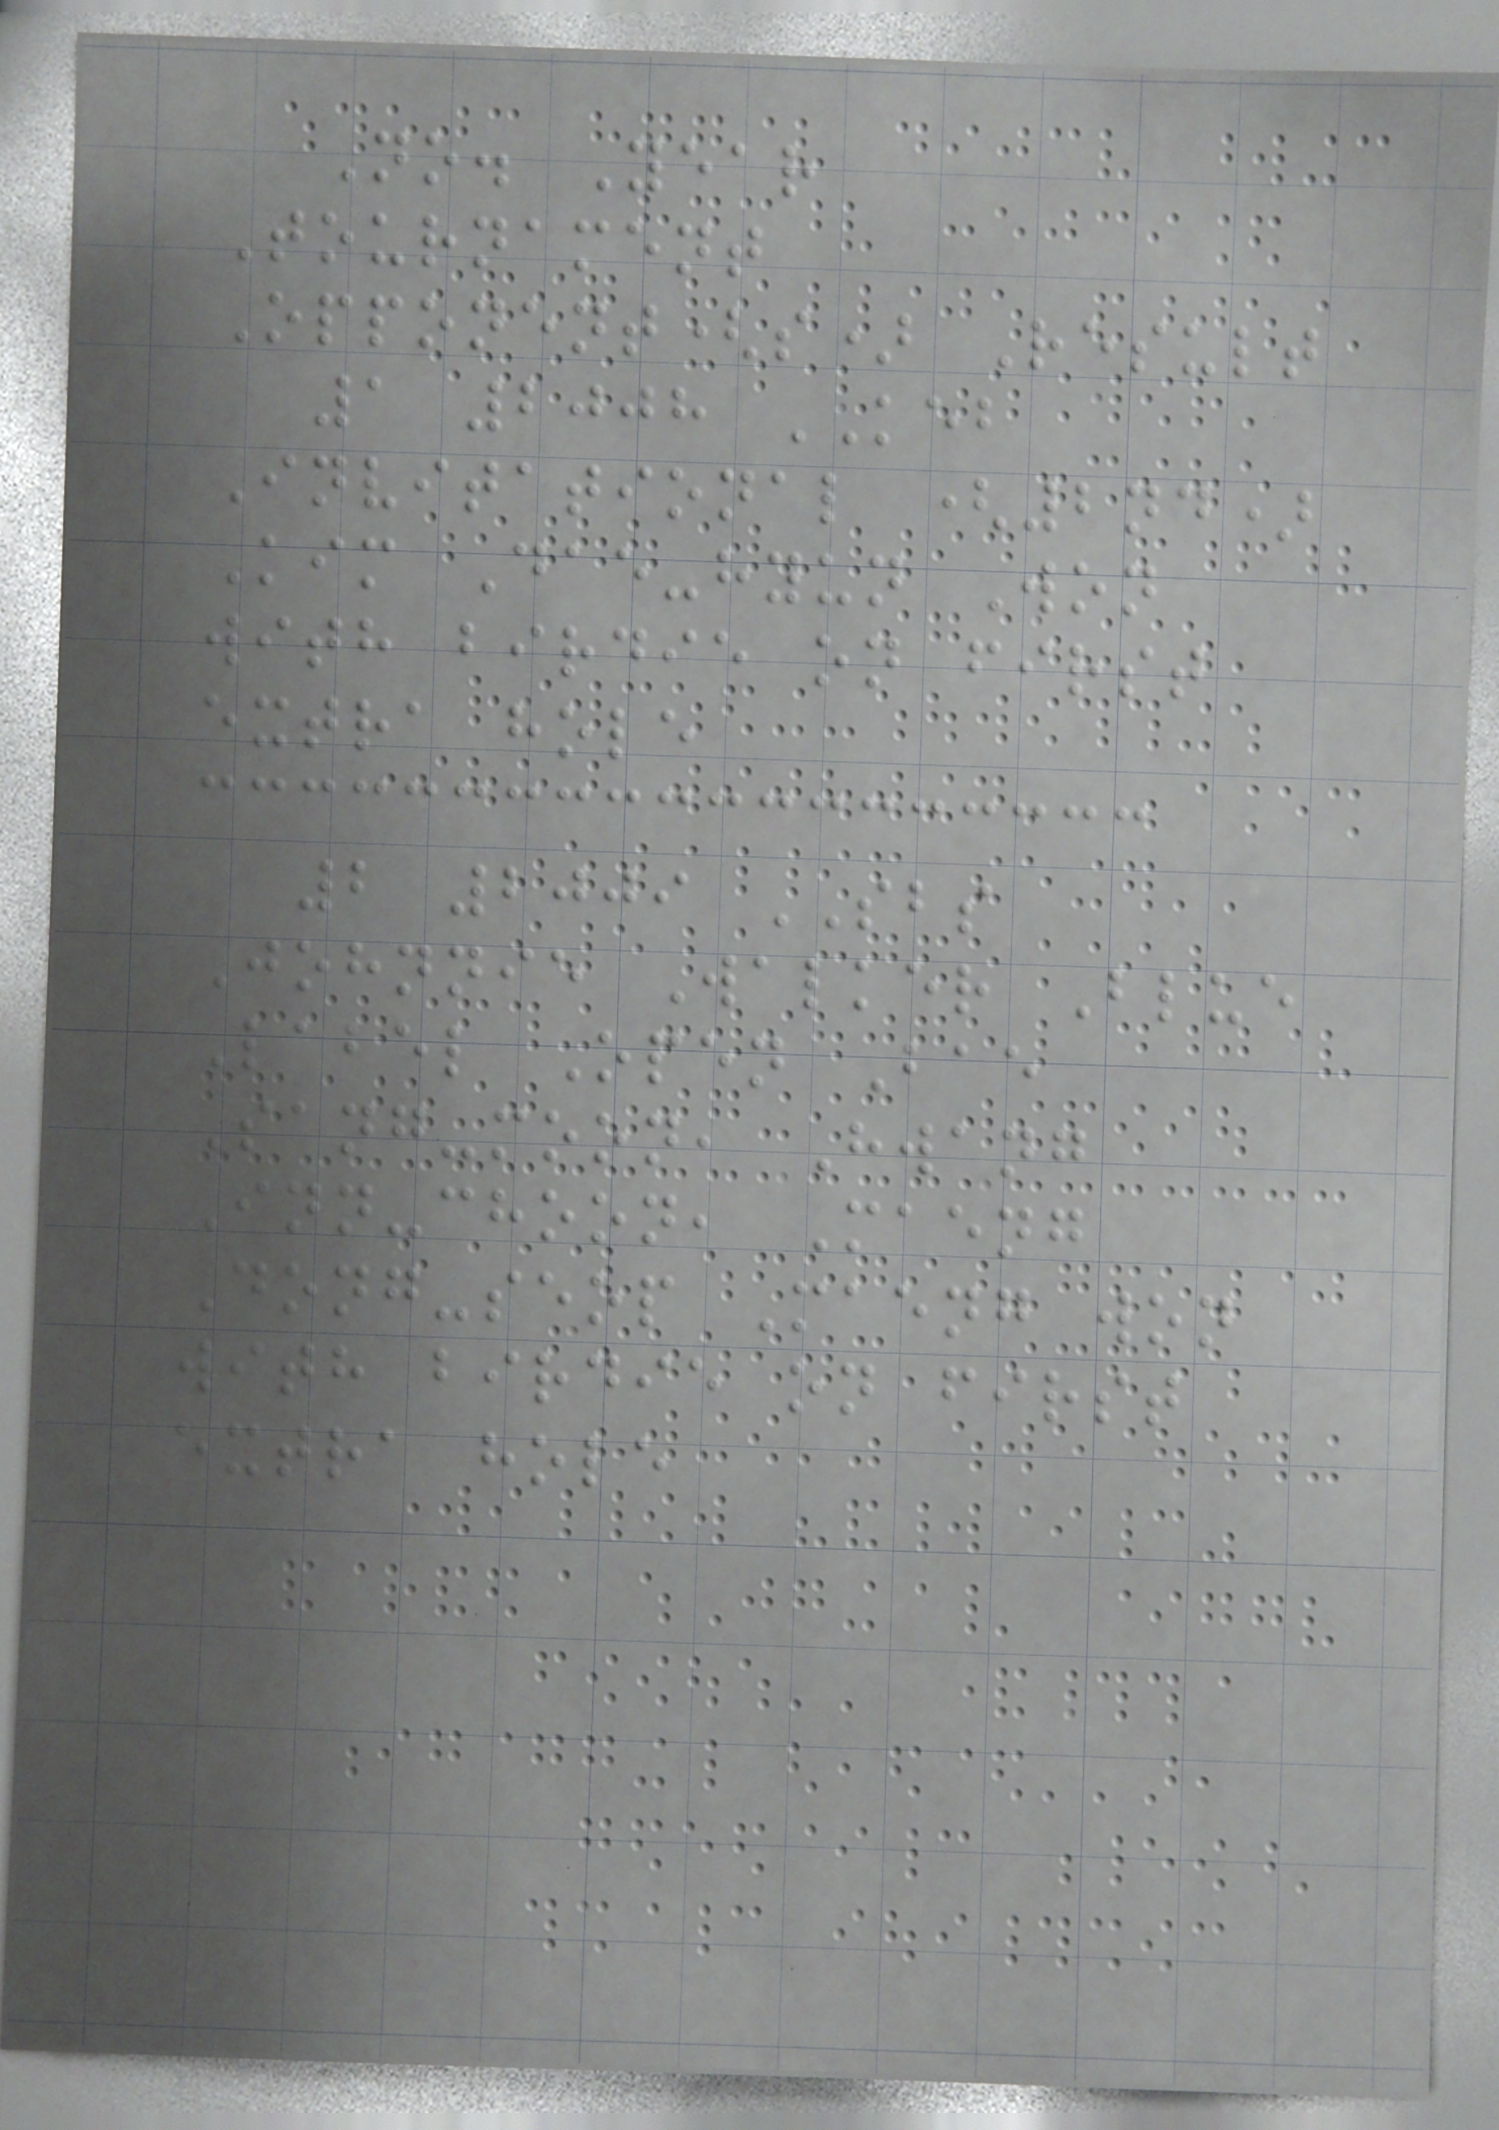No. Year
Tournament
Opponent(s) Result
1 2008 KEB
Invitational (2nd)
Kim Dae-hyun Won
with birdie on first
extra hole
2 2009 SBS
Johnnie Walker Blue
Label Open Bae
Sang-moon, Hwang
Inn-choon, Maeng
Dong-seop Maeng won
with birdie on first
extra hole
